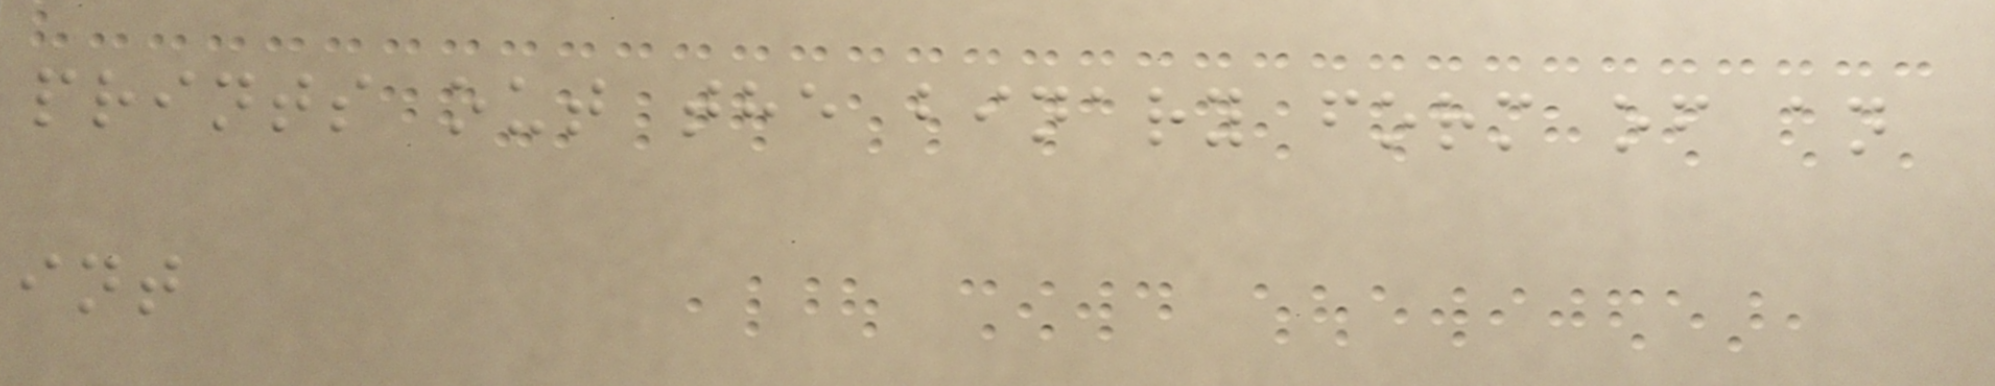prints out the binary form of an
int
